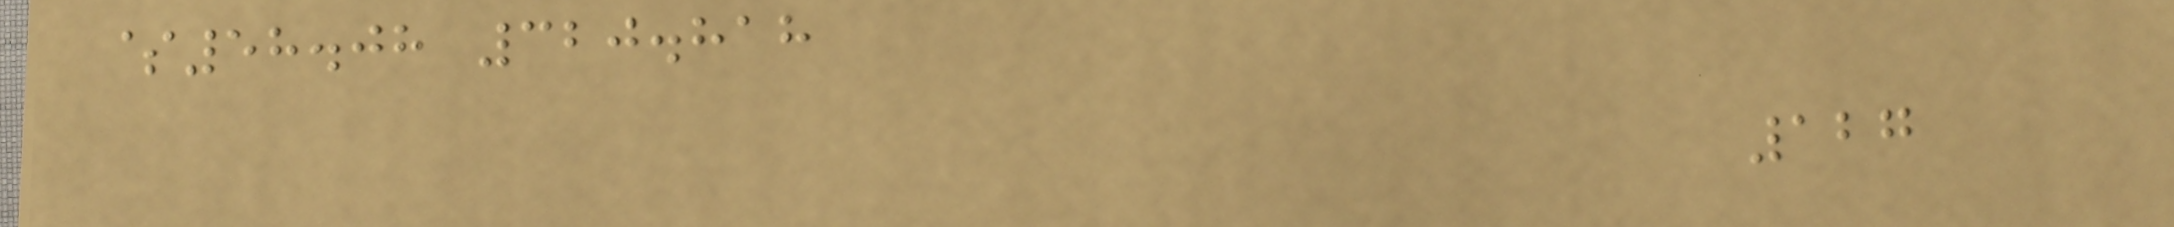$58.08 320.818
127
